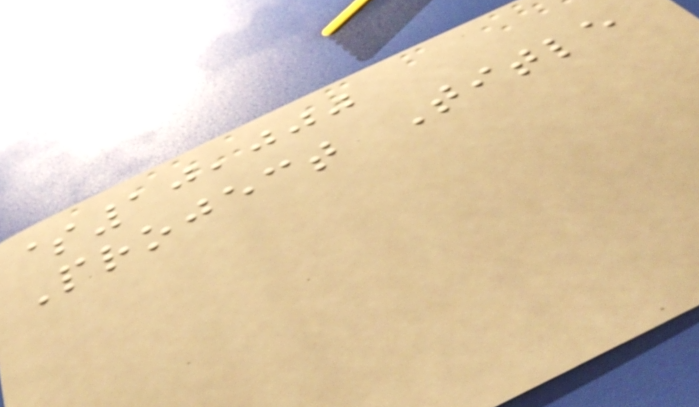$10,000
Project Title
